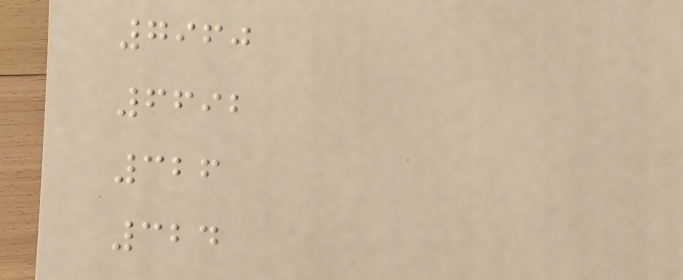7960
6692
326
324
